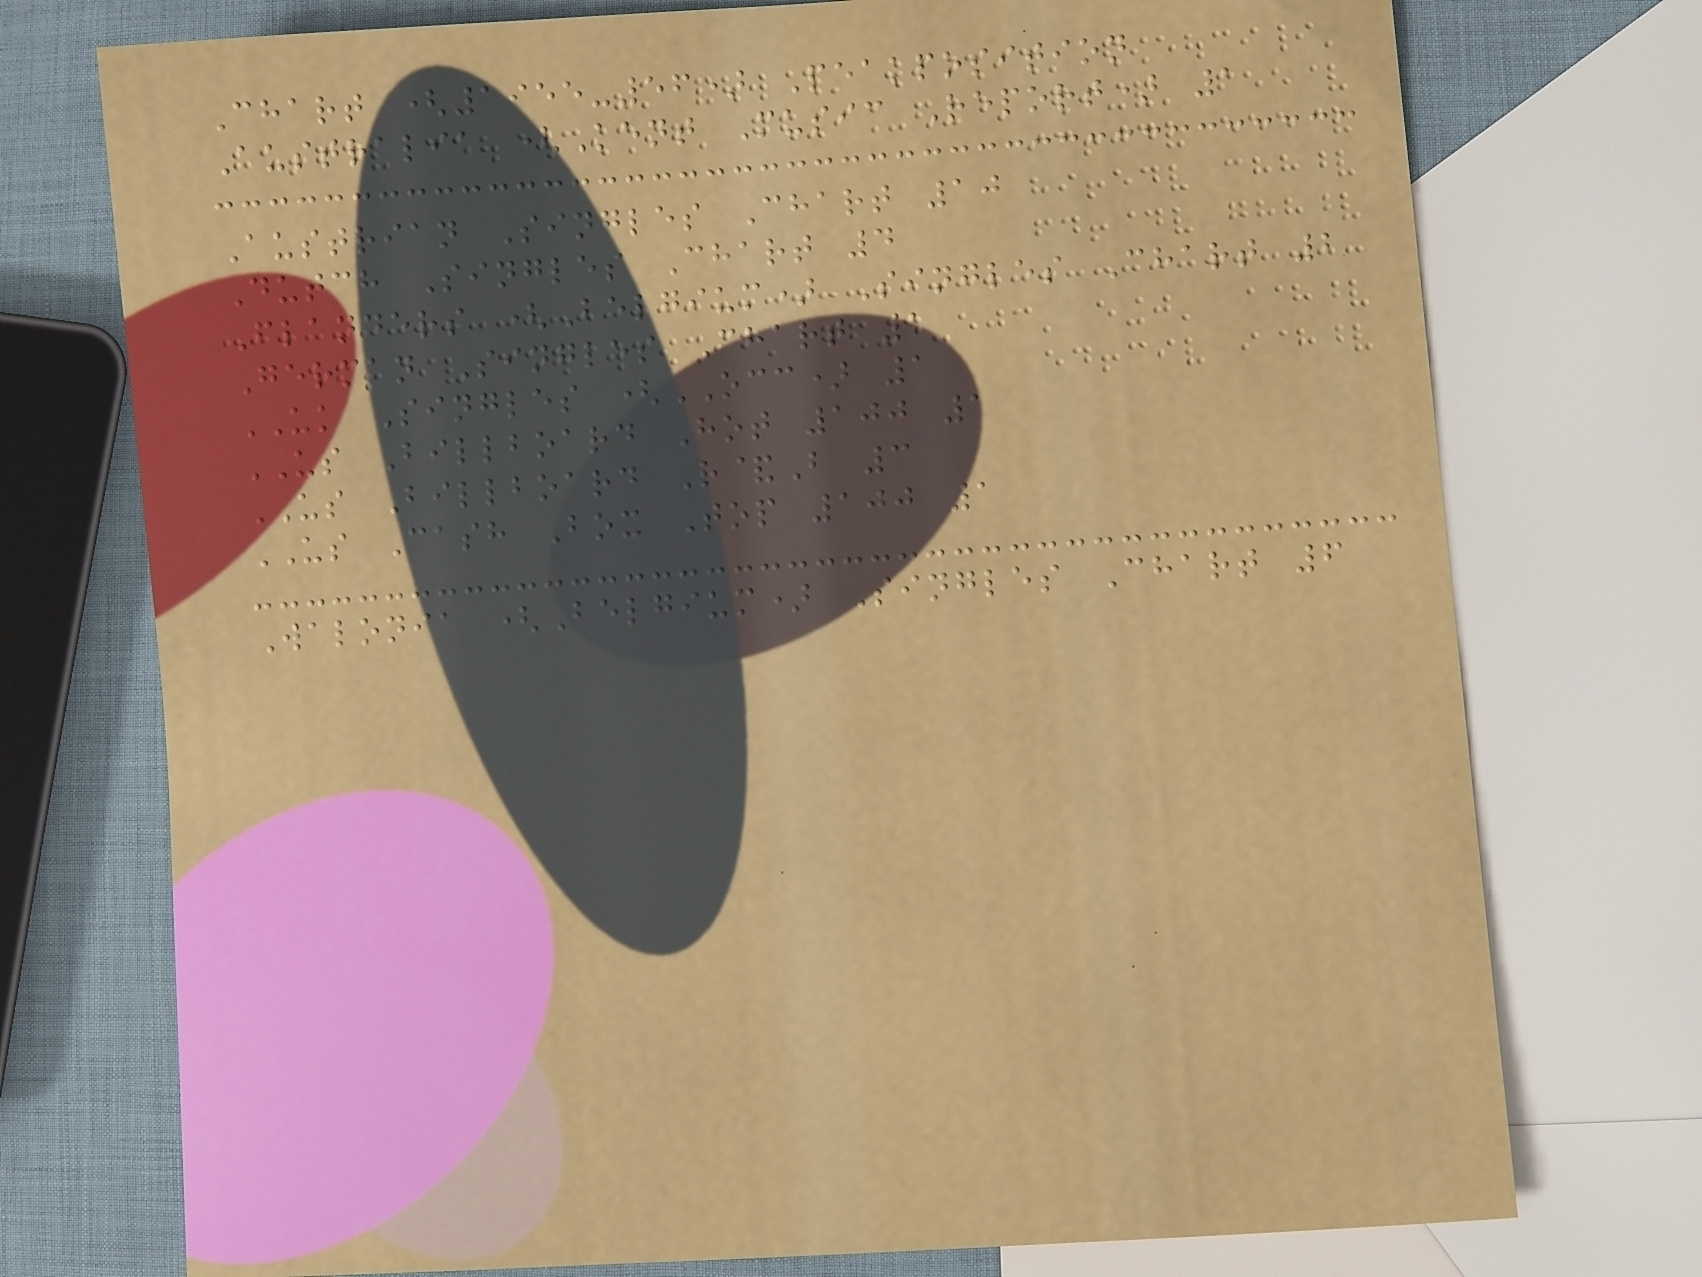Chart (1955-56) Peakposition
Australia (Kent Music Report) 1
Austrian Singles Chart 10
Dutch Singles Chart 4
Flanders (Belgium) Singles Chart 2
German Singles Chart 1
UK Singles (OCC) 1
US Billboard Hot 100 1
US Billboard R&B 3
US Cash Box Top 100 1
Walonia (Belgium) Singles Chart 6
